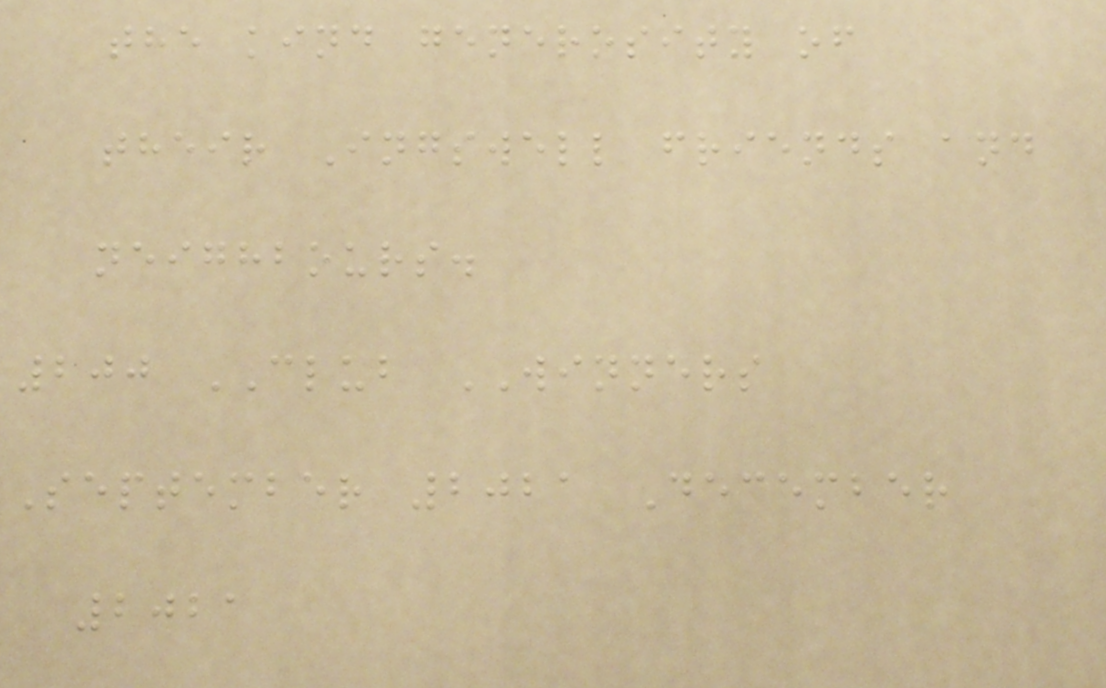the kind generosity of
their Ingswell friends and
neighbours.
200 CLUB WINNERS
September 2021 December
2021
